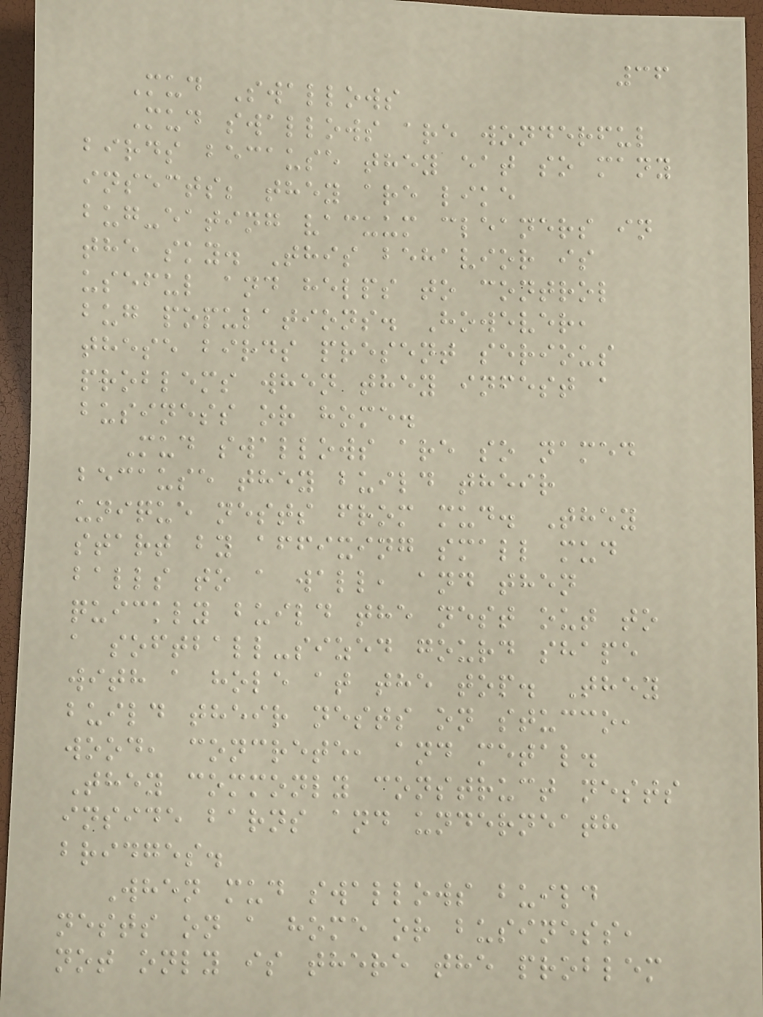36
Mud Swallows
Mud swallows are wonderful
birds because they eat so many
insects; they are like
bug-eating vacuum cleaners in
the sky. This behavior is
useful and helps to control
bug populations. However,
these birds present serious
problems when they infest a
business or home.
Mud swallows are so named
because they build their
unique nests from mud. They
start by affixing small mud
balls to a wall, and then
quickly build the nest out to
a softball-sized gourd shape
with a hole at the top. They
build their nests on stucco,
wood, concrete, and metal.
They commonly construct nests
inside barns and underneath
bridges.
When mud swallows build
nests on a home or business,
not only is there the problem
